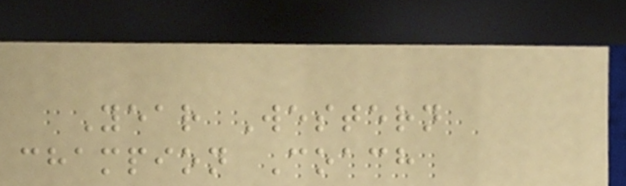Year Western
champion Coach
